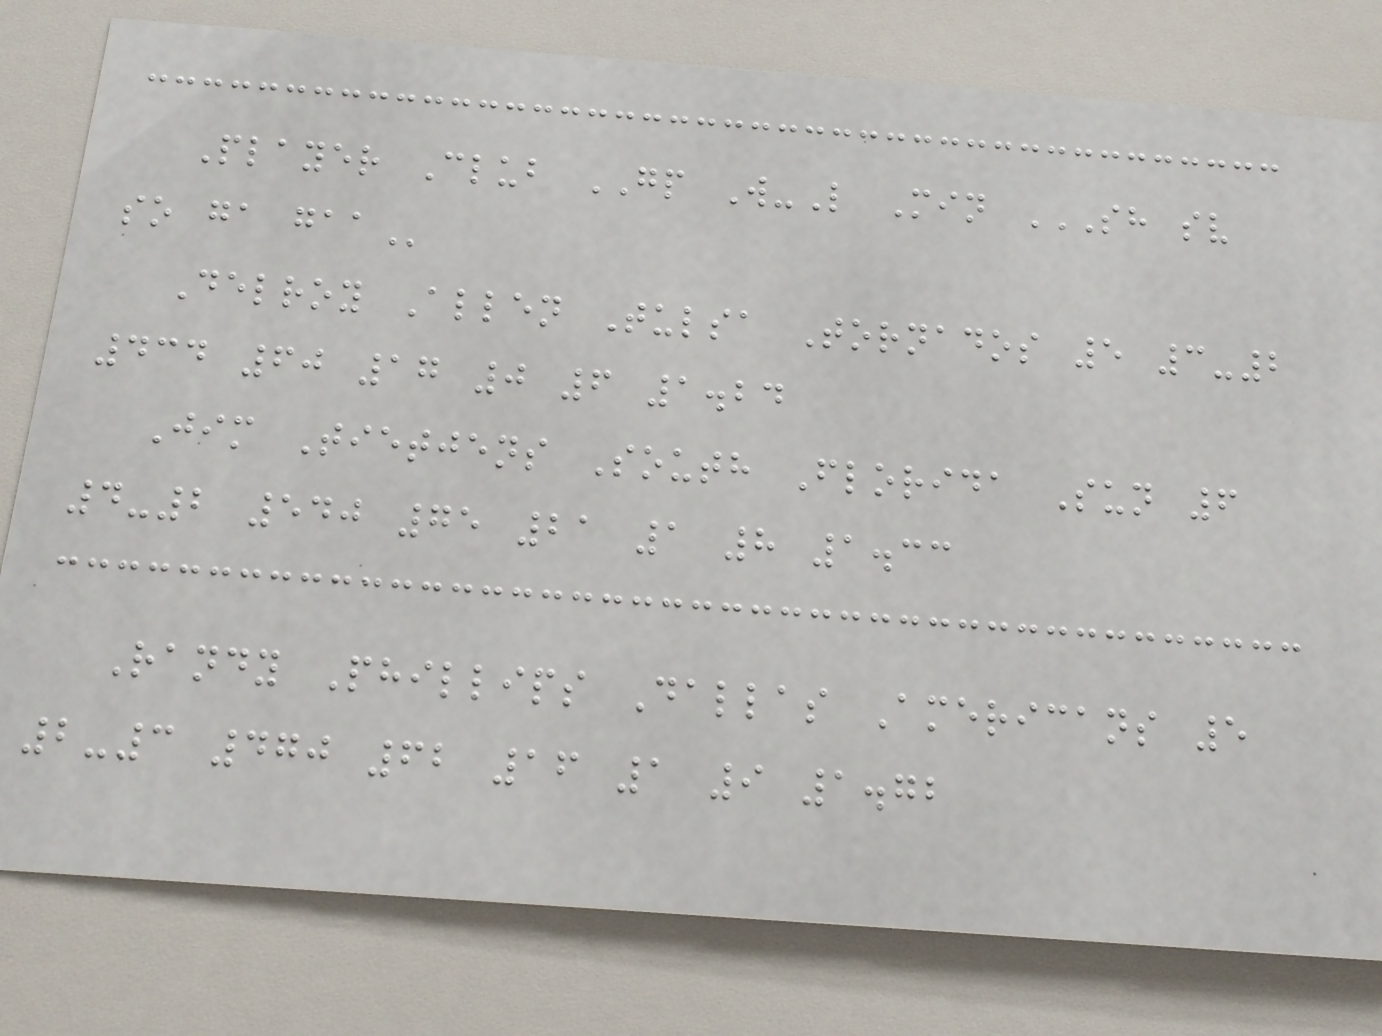Player Club GP W-L Min SH SV
SO GA GAA
Delroy Allen Tulsa Tornados 5 3-2
434 60 17 0 6 1.24
Jim Tietjens South Florida Sun 6
4-2 540 75 21 1 8 1.33
Randy Phillips Dallas Americans 5
2-3 470 62 16 1 9 1.72
